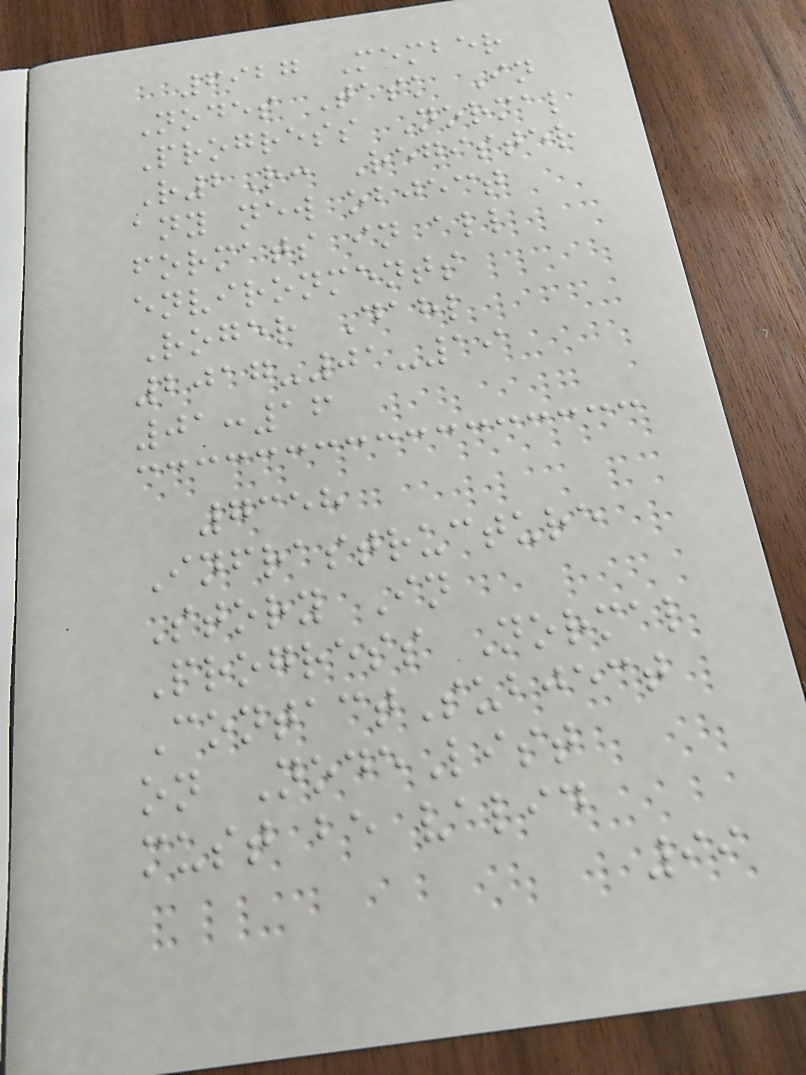6927 Member
Nodes Task In
Progress Normal
R2R: Register
any new object
formats in all
environments
Roger Dahl
2017-01-19
01:16
7358
Infrastructure
Story In
Progress Normal
ContactSubject
on NodeList
must be valid
99
